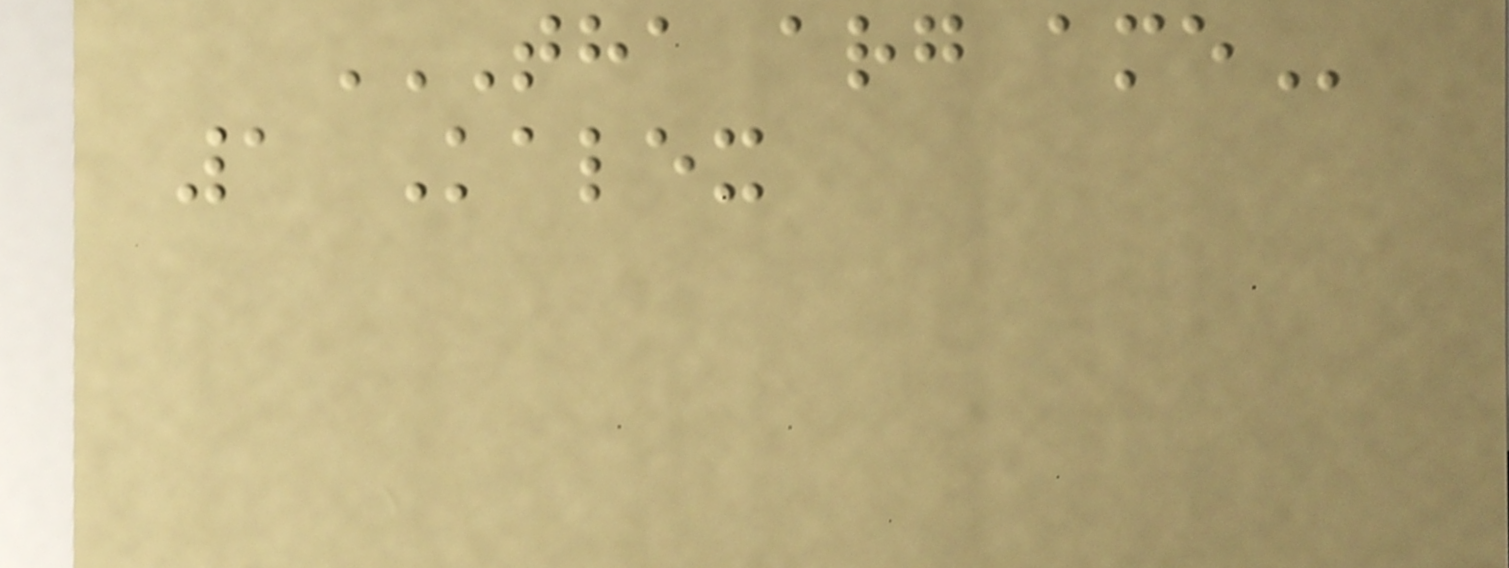THA ARG AME
1 Kalex
